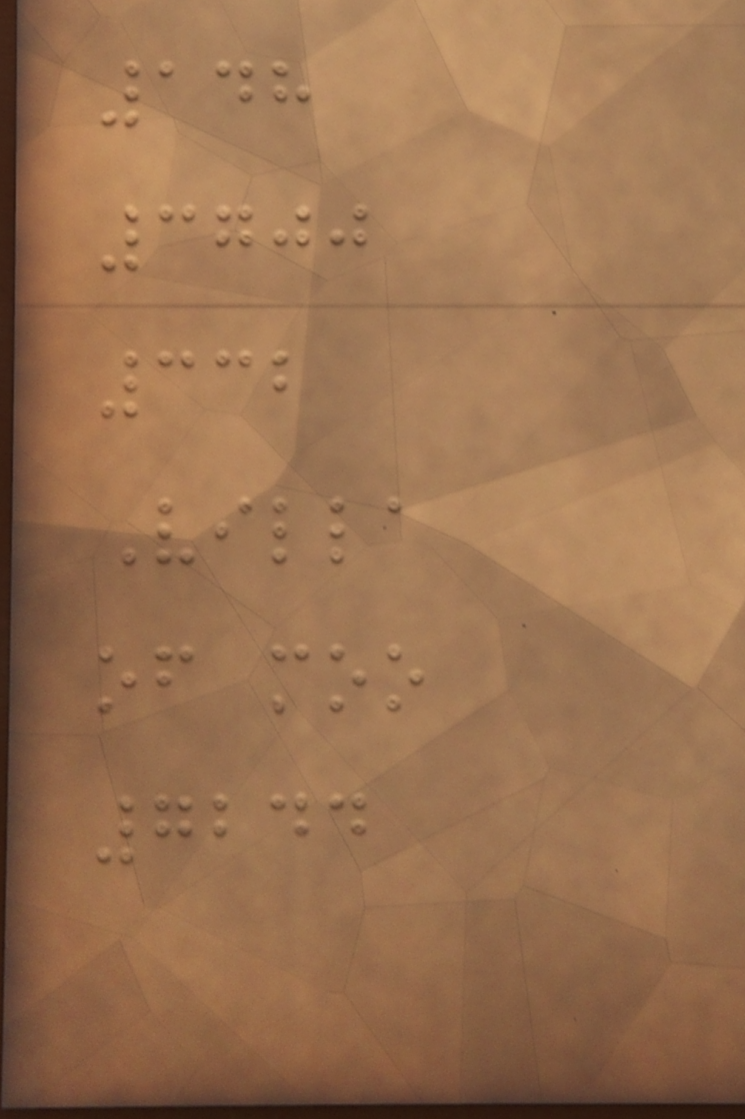148
3700
332
Villa
of moo
7244
